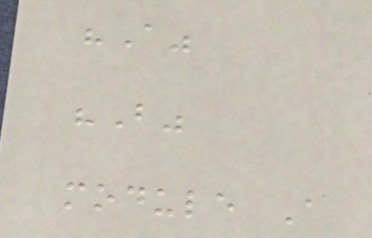"A"
"B"
module A
